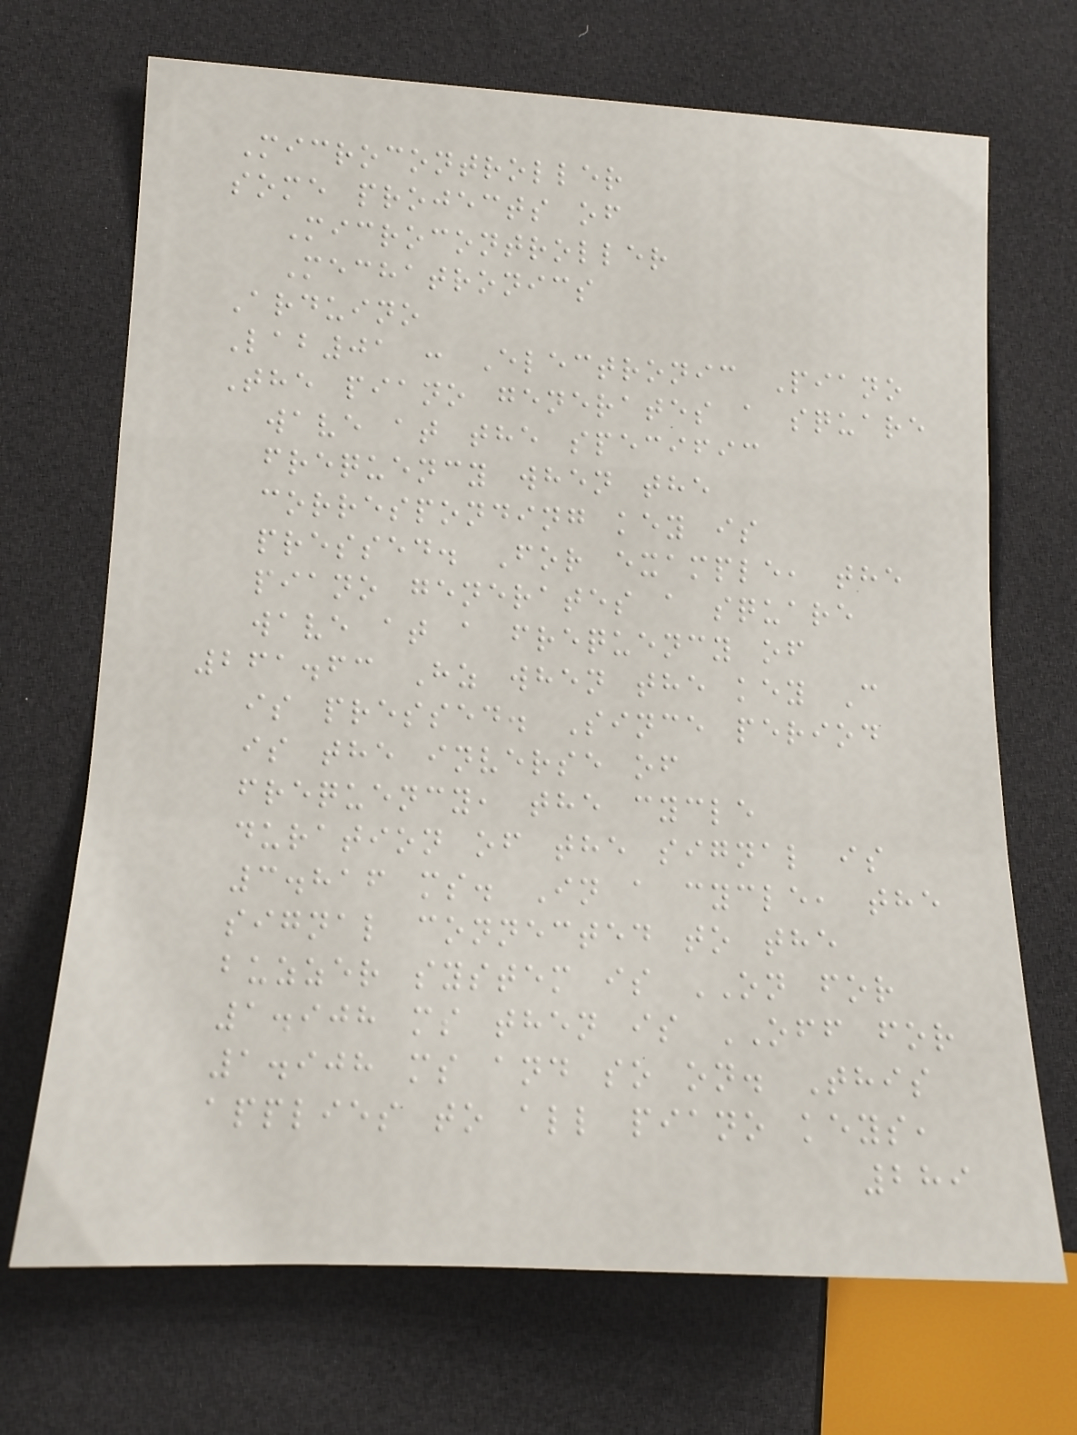Microcontroller
some projects of
Microcontroller
Mechatronics
Arduino
Lab01 : Electronic Piano
The piano generates a square
wave at the specific
frequency when the
corresponding key is
pressed. For example, the
piano generates a square
wave at a frequency of
261.63 Hz when the key C
is pressed. Since period
is the inverse of
frequency, the cycle
duration of the signal is
3.816 ms. In a cycle, the
signal connected to the
buzzer system is ON for
1.908 ms then is OFF for
1.908 ms and so on. This
applies to all piano keys,
289
